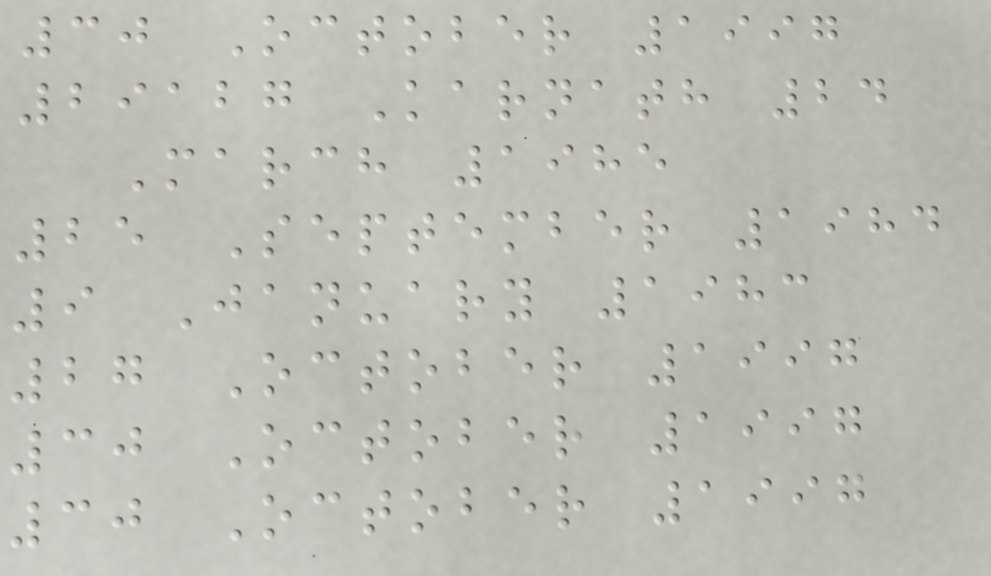30 October 1997
29127 Karnath 24
March 1985
25 September 1984
9 January 1983
27 October 1997
30 October 1997
30 October 1997
